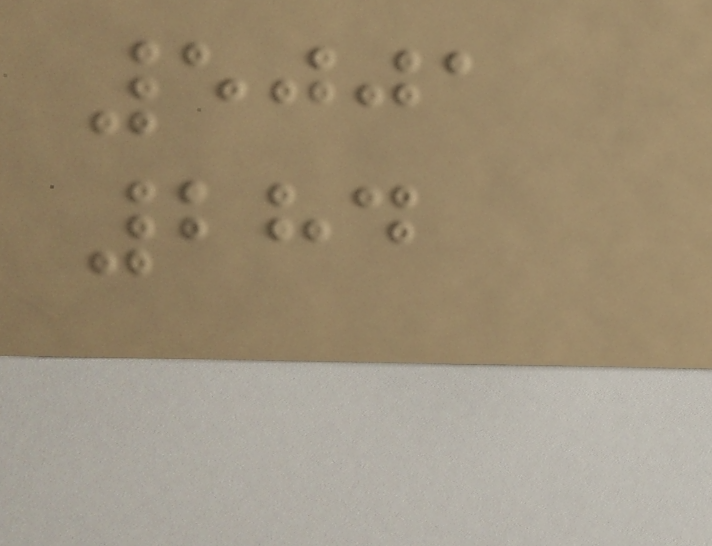5001
284
